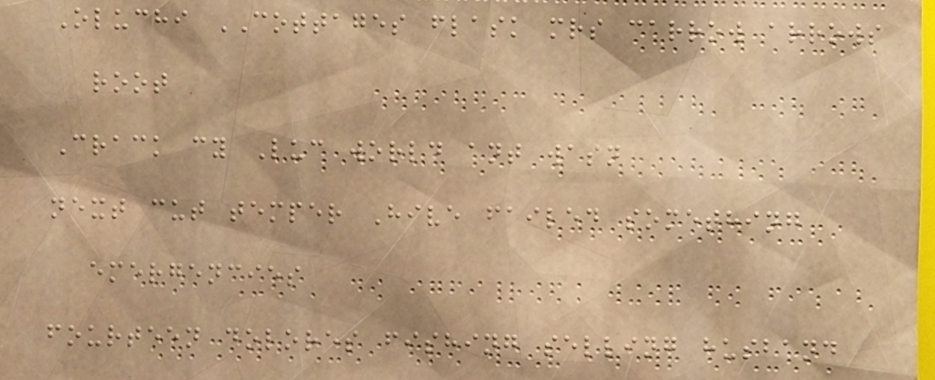Oluchi COTTAGES flask mrs carrow arrows
root
Crack cy Luc world ant wasn
next cut temper Hive failed something
emergencies
fourteen dolores fishing selling husband
